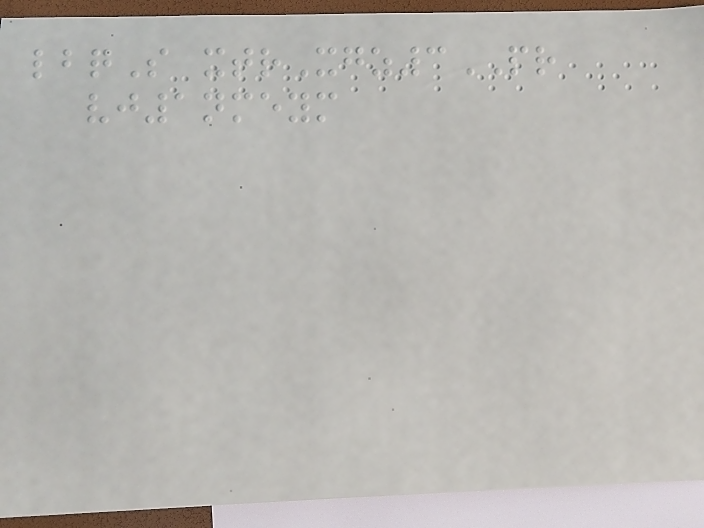lbqS xtrXgz3PR
vj1nmeym
